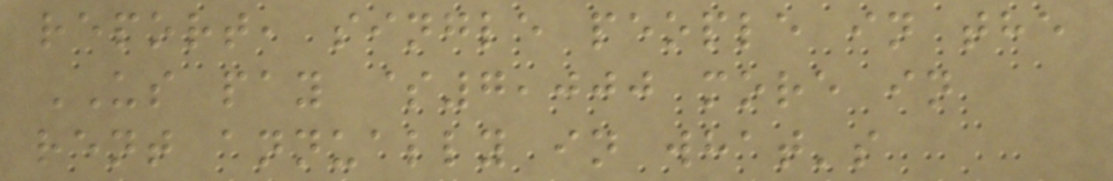report, single people in the
US pay $7,000 more in
rent annually in what's
